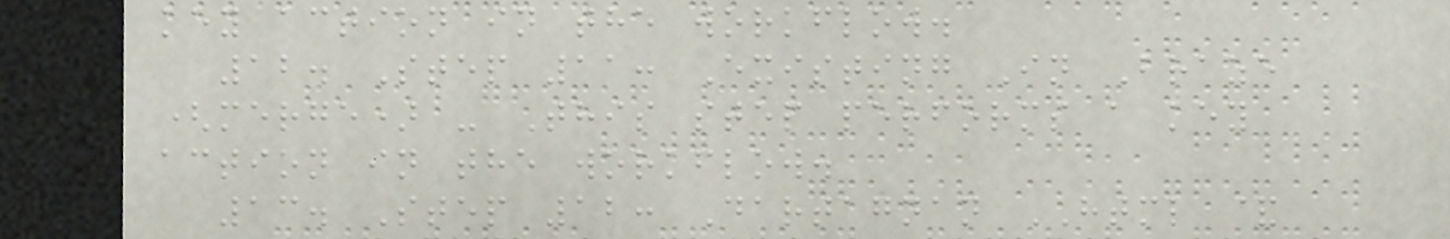key action in the workflow.
12. Step 11: Existing In Braze
(merge) - This step performs a key
action in the workflow.
13. Step 12: Dartagnan HTML &
